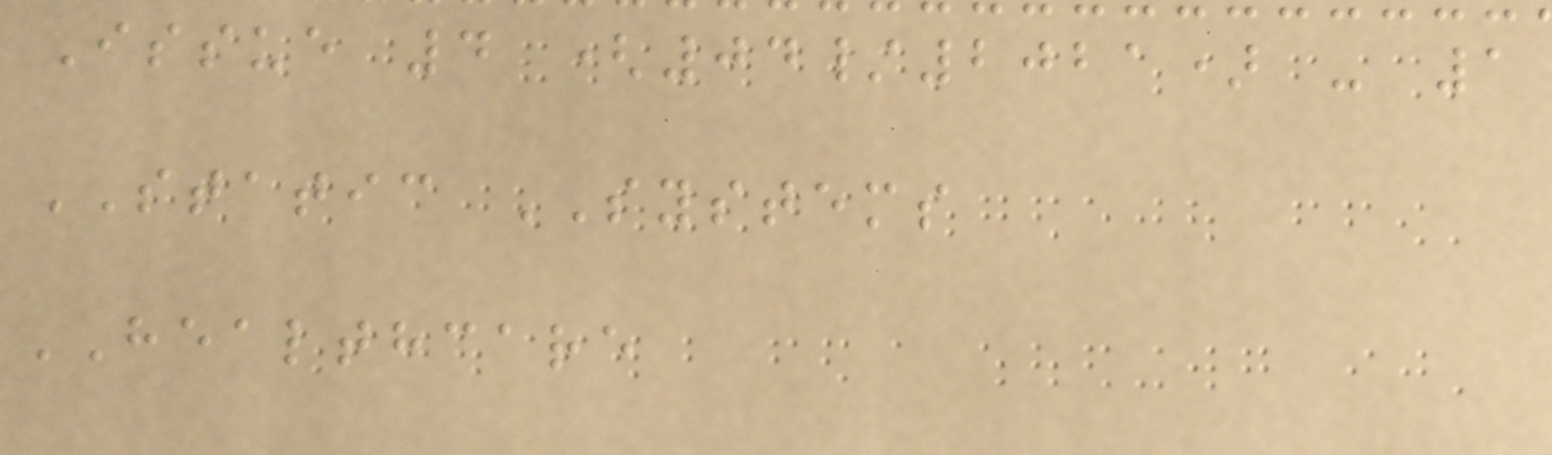Issue 4 (04/2021) - 1
STATIC SYSTEMS
HEALTHCARE
